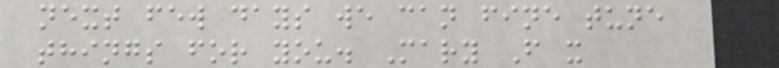next few days we can fine tune
things for you. Mary F x
